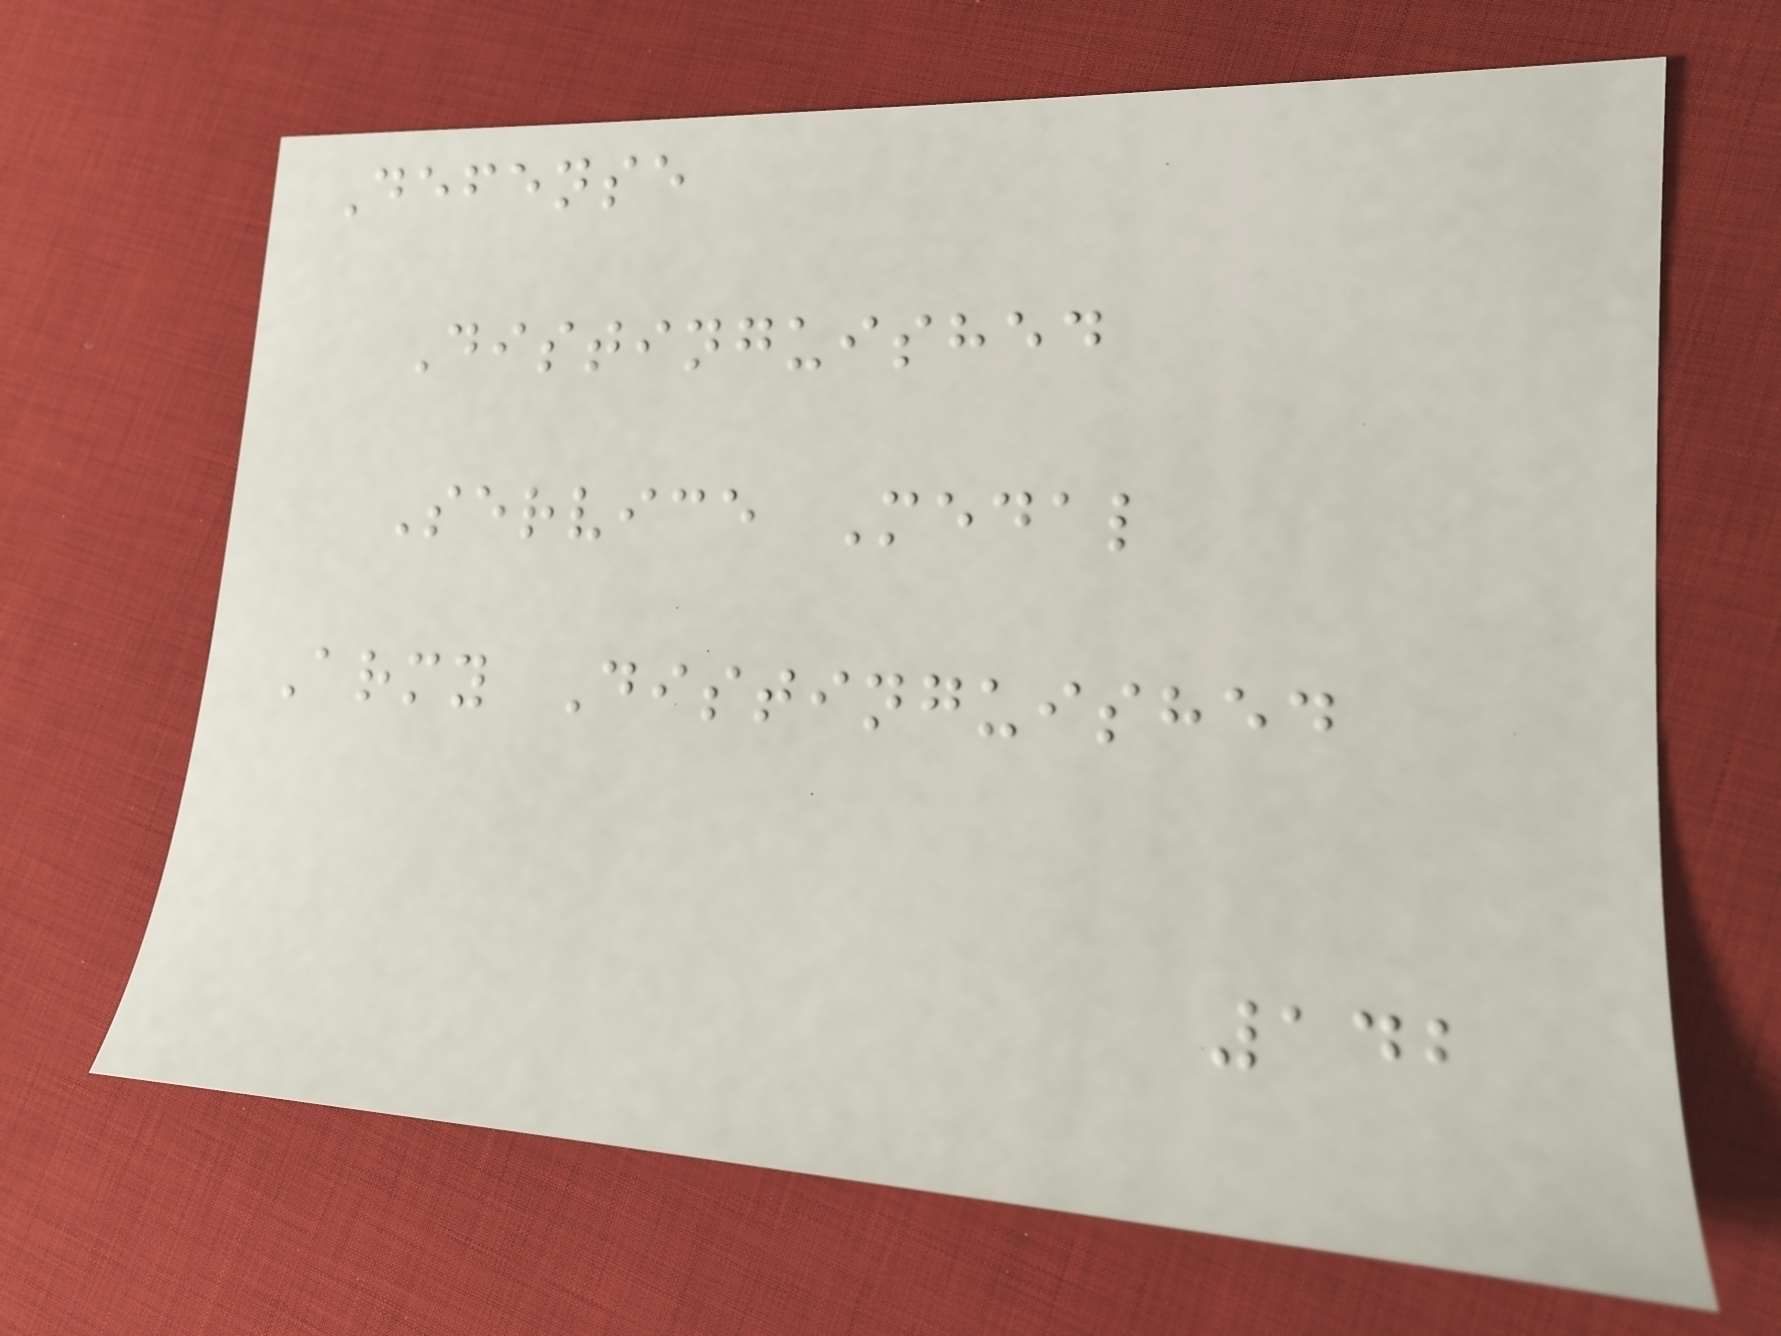Defense
Distinguished
Service Medal
Army Distinguished
142
